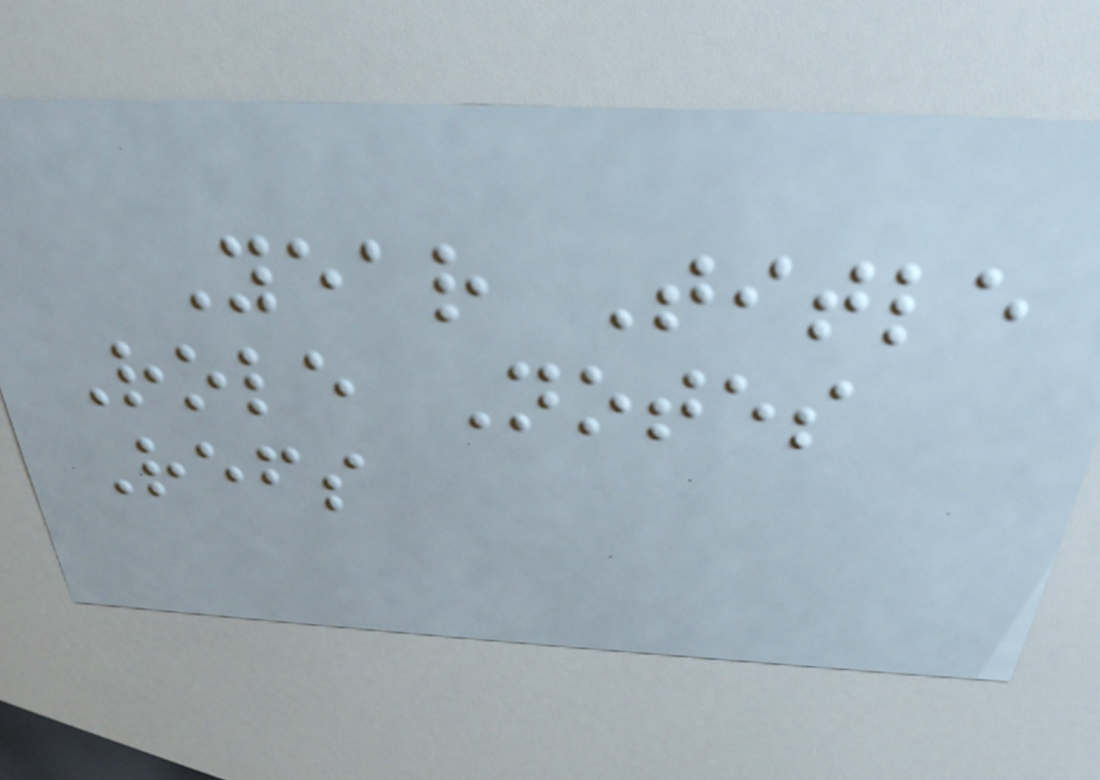Year Title
Role Notes
Refs
